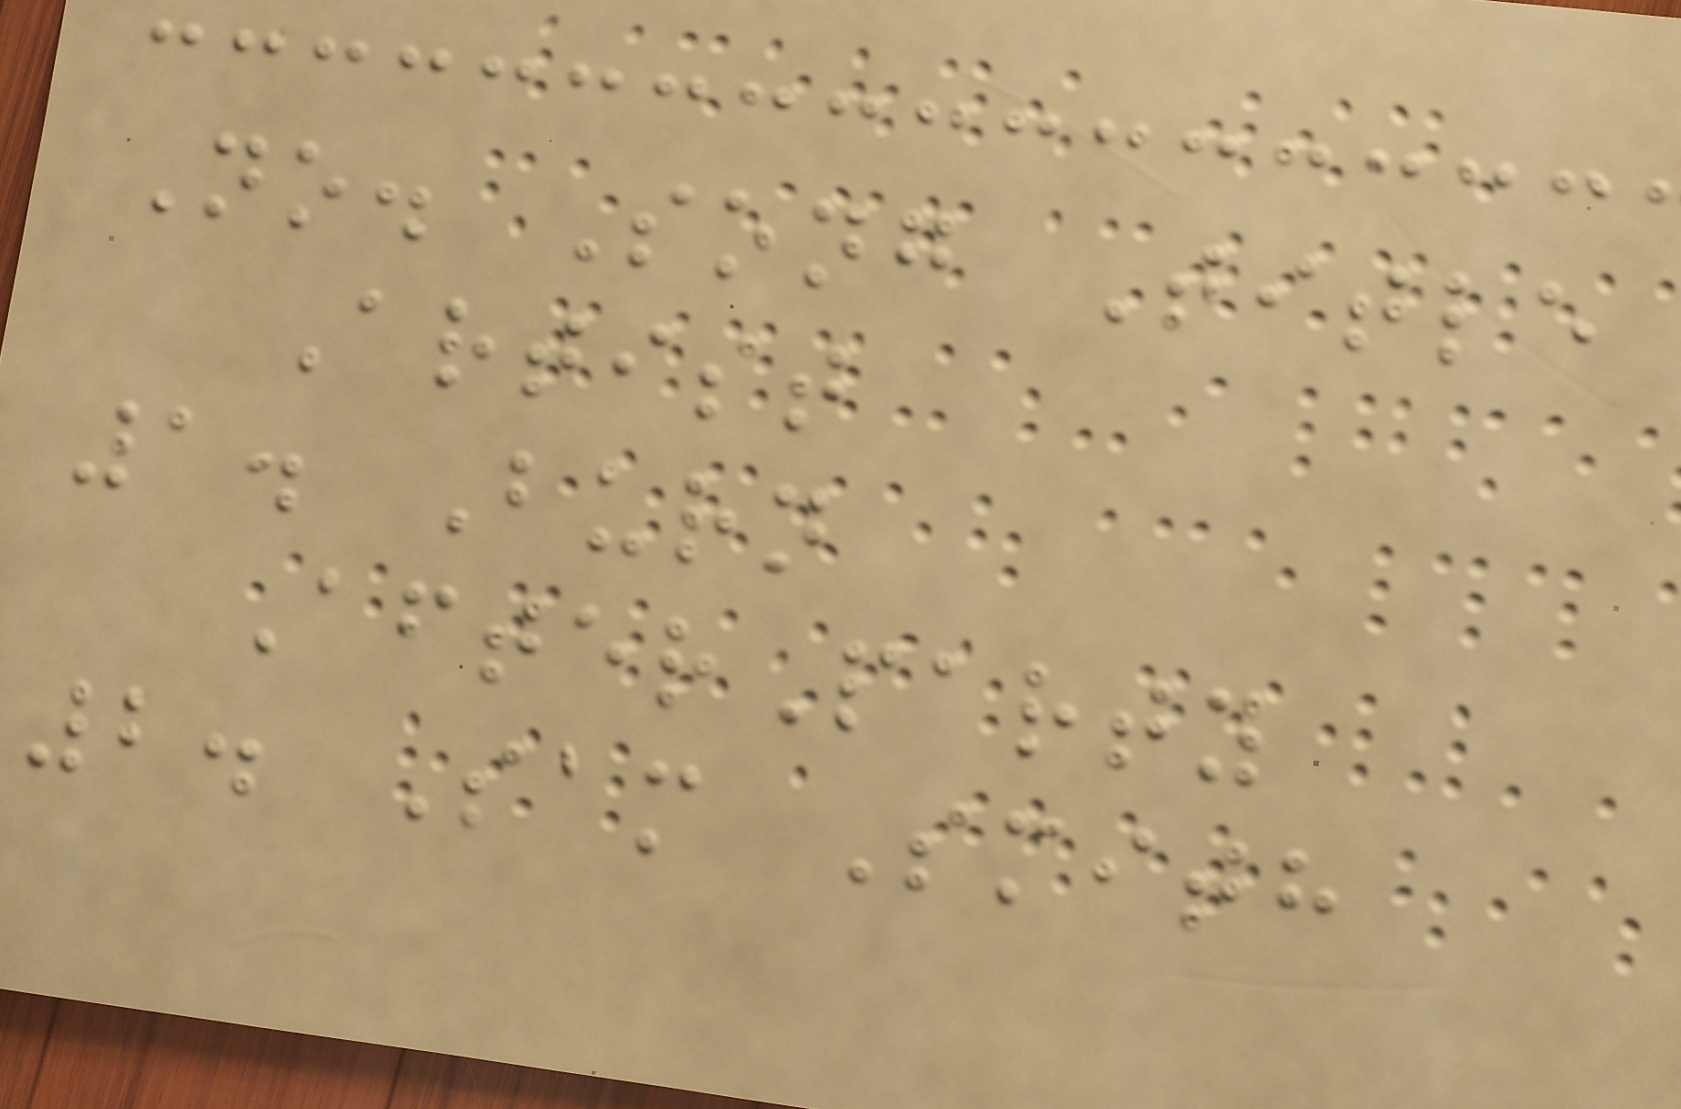No. Song Title
Artist
1. Burn
AfterParty
2. Sam Smith
